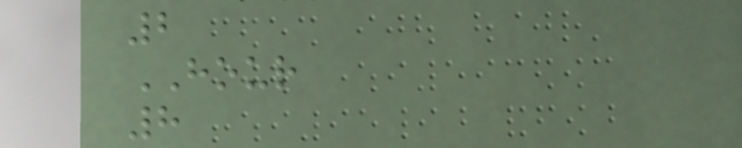2
HOUR
8
